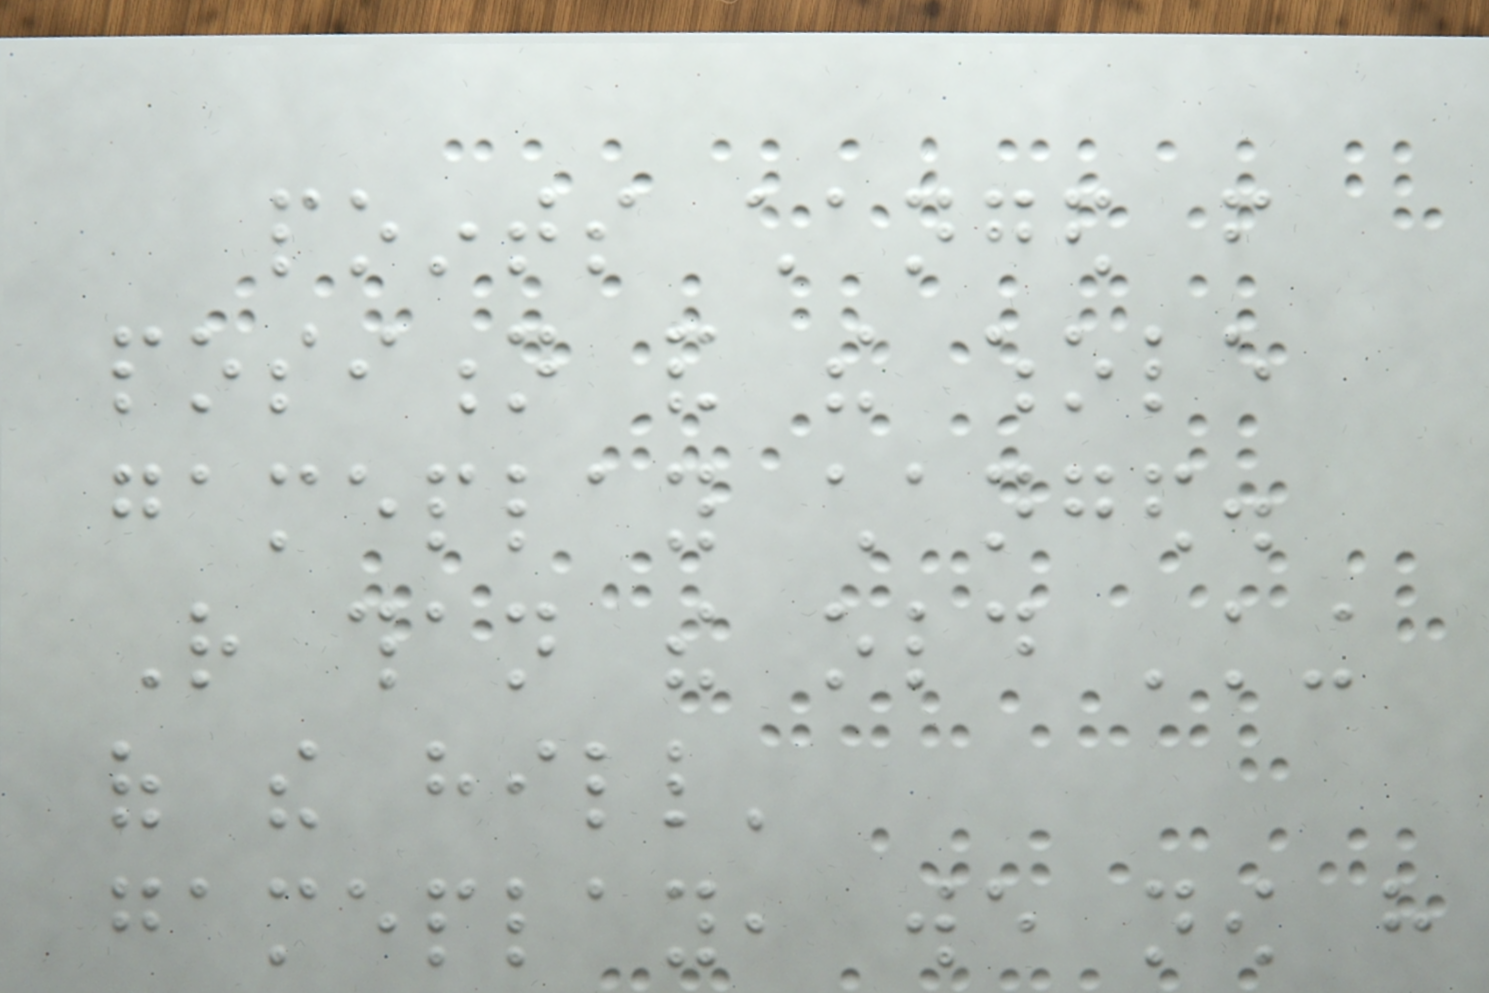points changed from
position and the whole
gameplay changed.
Rather than the old 'king
of the hill'
gameplay, we now have
